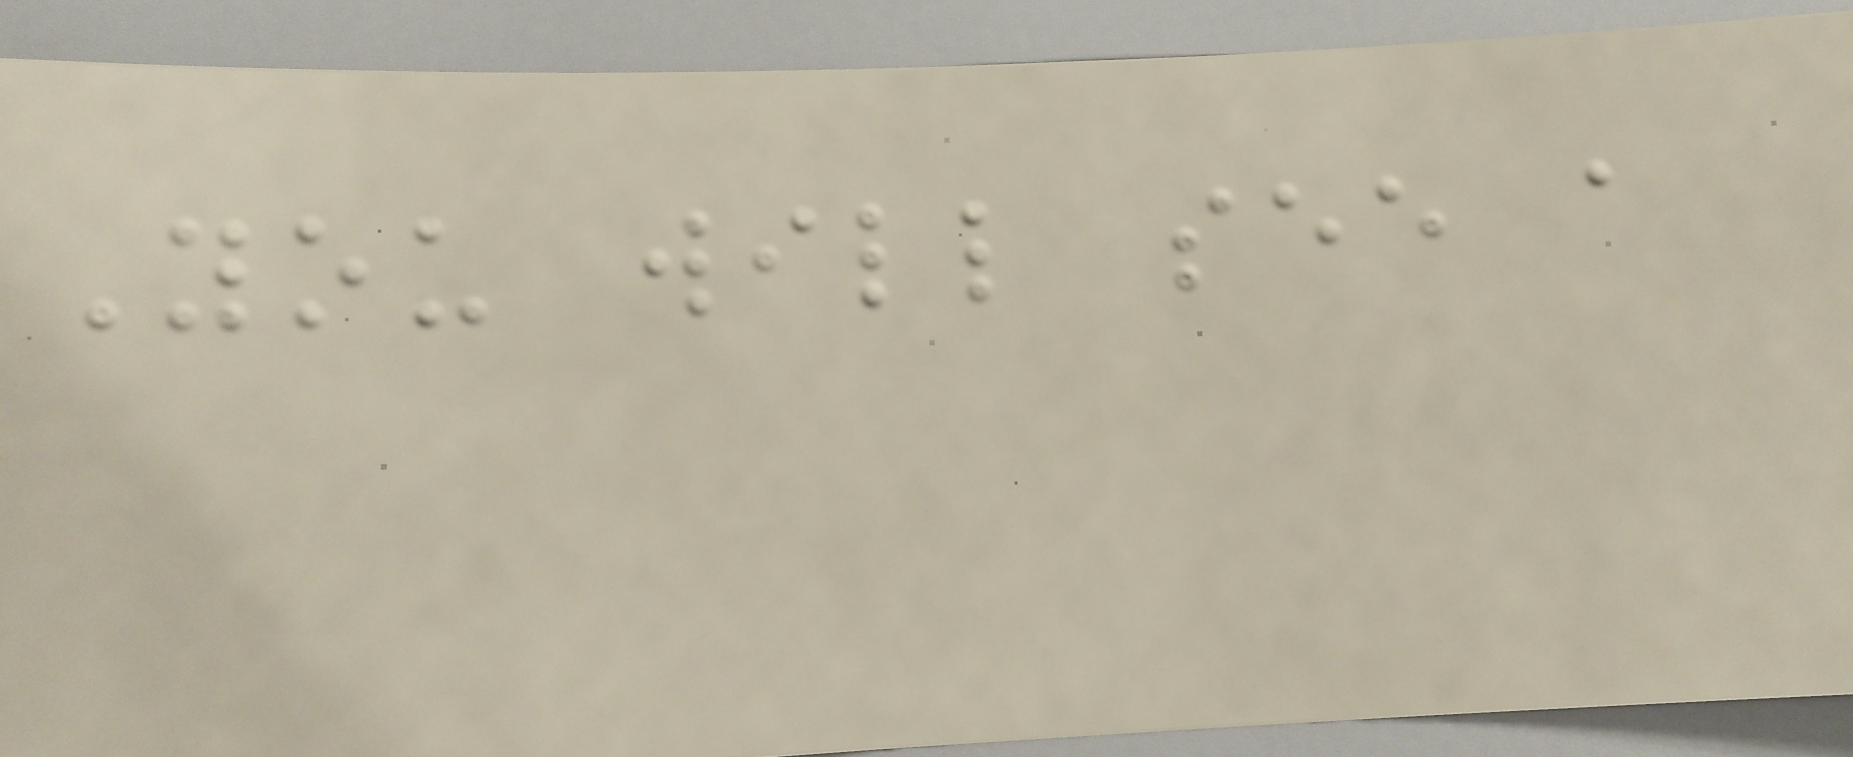You will see a
